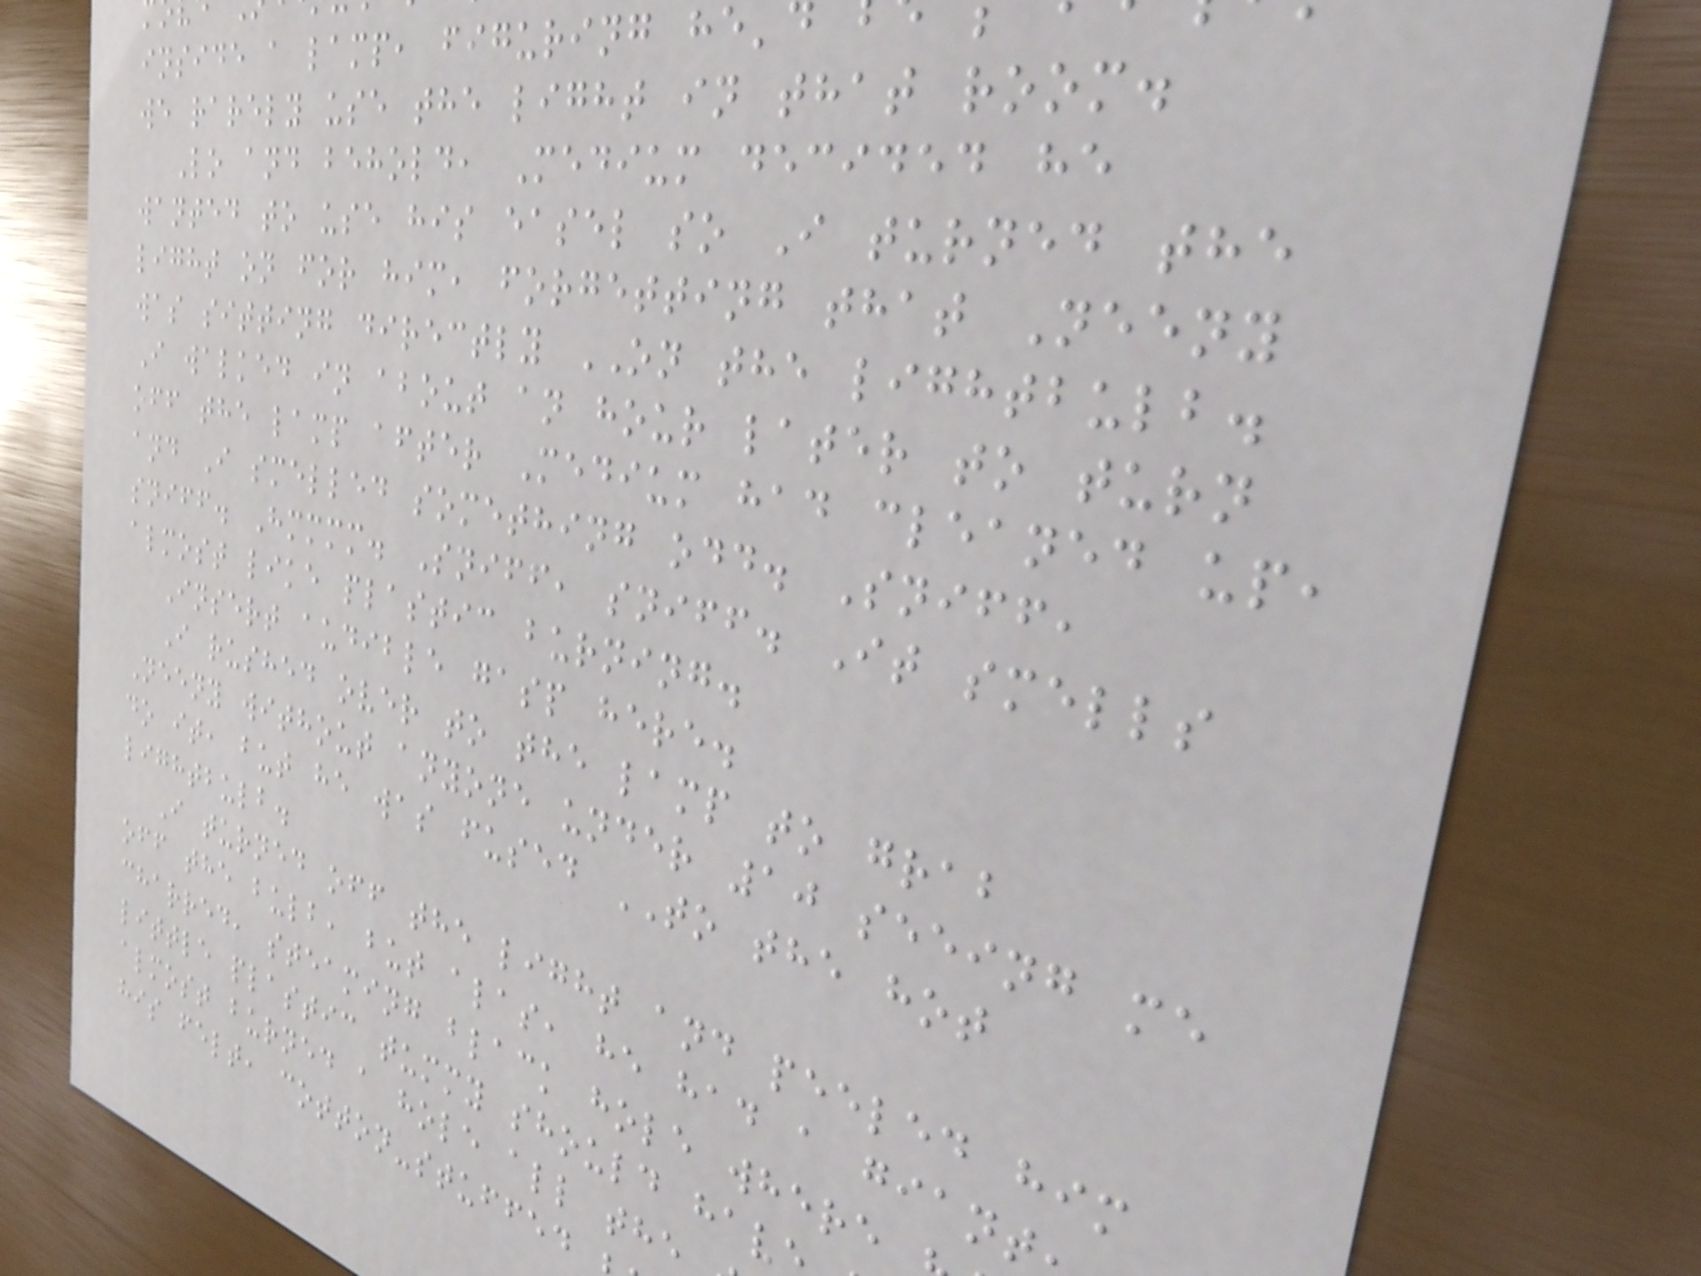inside a lamp, figuring he'd
we rarely use the light in that room.
Lo and behold, Medium decided he
wanted to use his easel so I turned the
light on for him, forgetting that Neeny
was sitting directly ON the lightbulb.
I walked in about an hour later to turn
off the lamp after Medium had cleaned up,
and I smelled something odd. Sniff,
sniff. Hmmmm. Sniff, sniff. It smells
almost like plastic burning.
Insert audible gasp here.
I rushed over to the lamp to grab
Neeny without anyone under 10 seeing me
do it, but he was fused TO the hot
lightbulb.
I turned off the light and peeled him
off the bulb, but alas, he had a giant
charred, steaming black hole where
little plastic tummy should hav
almost burned a hole all the
his felt, cotton-stuffed
